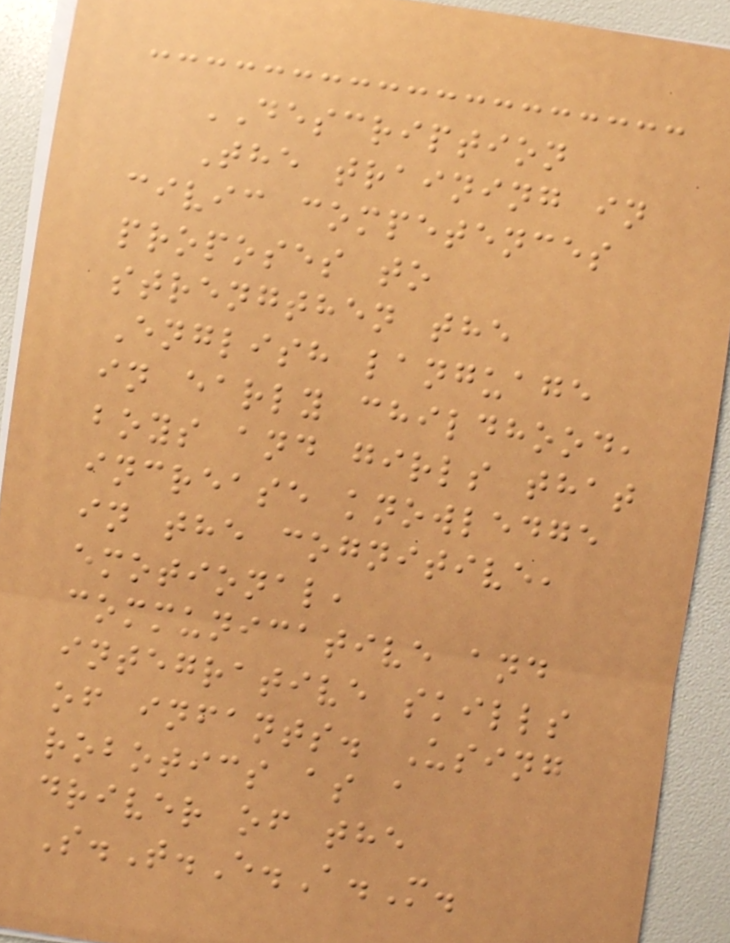DESCRIPTION
The training in
civic competences
proposes to
strengthen the
English language
in early childhood,
boys and girls that
increase knowledge
in the cognitive,
emotional,
communicative and
integrative skills
of infants. Using
robotics as a
driver of the
S.T.E.A.M.
